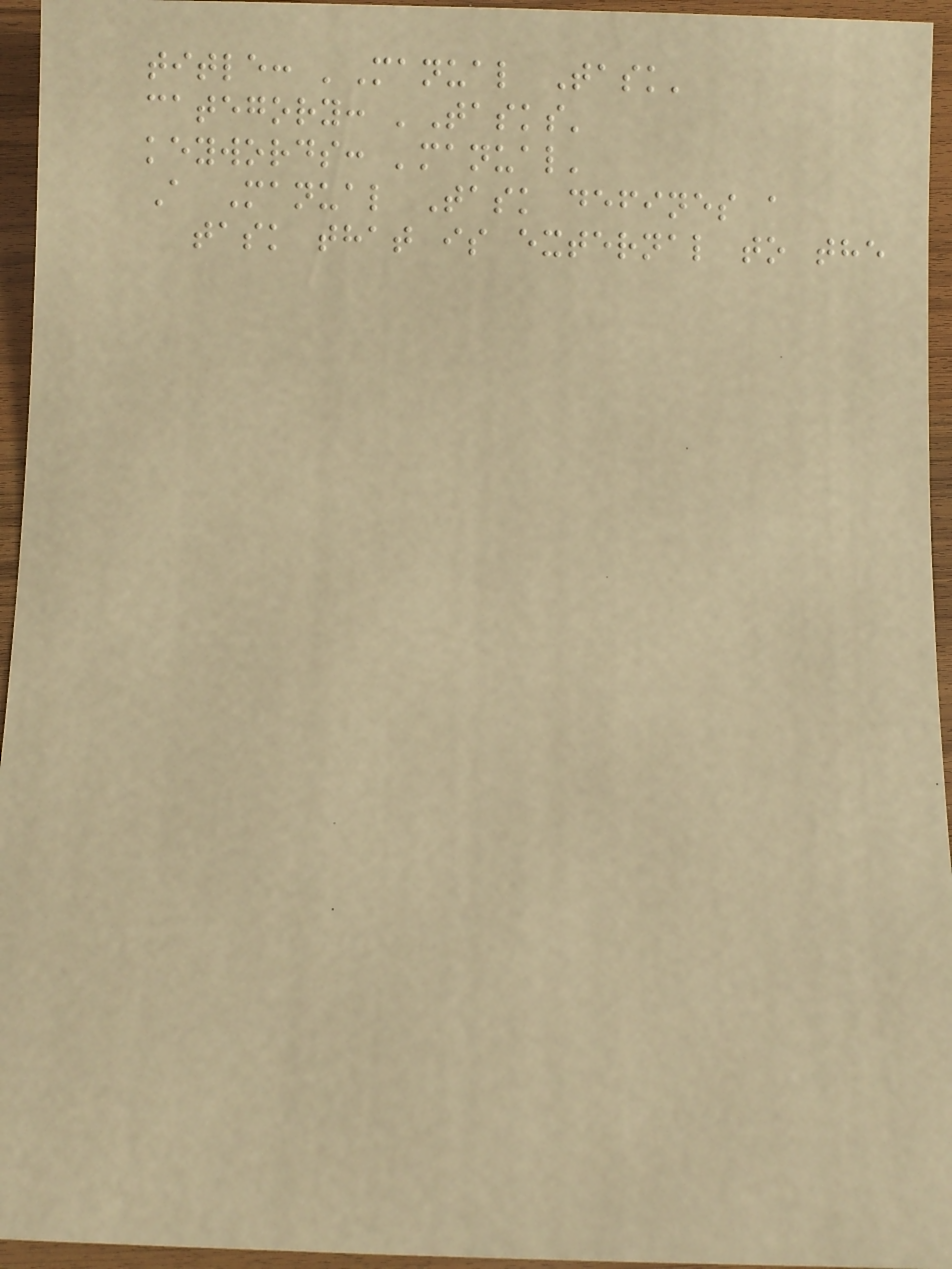title: 'Manual Task'
category: 'Tasks'
keywords: 'manual'
A Manual Task defines a
task that is external to the
